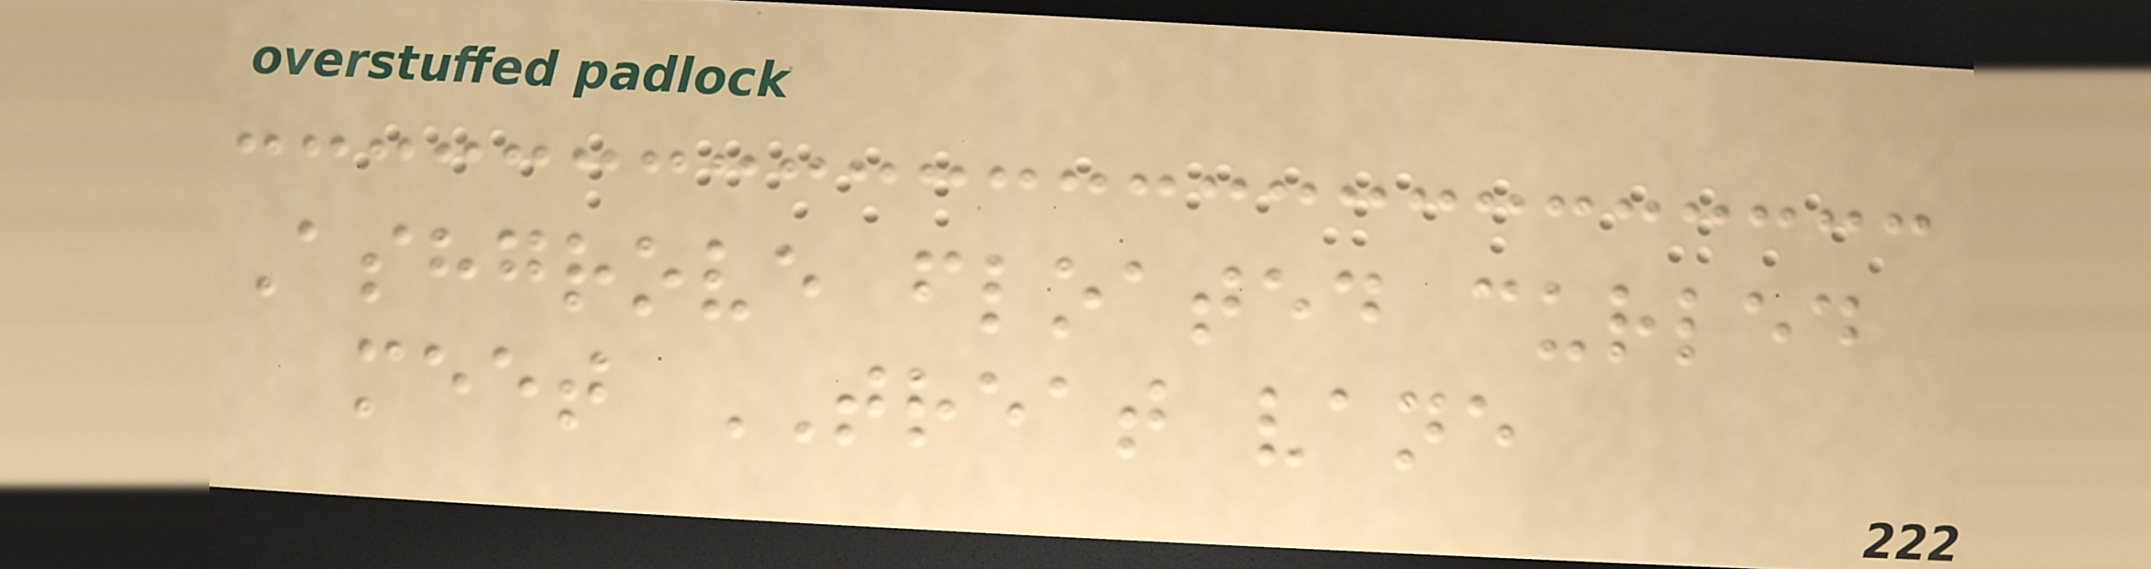Ashgrove floated curled
meet TREAT vane
